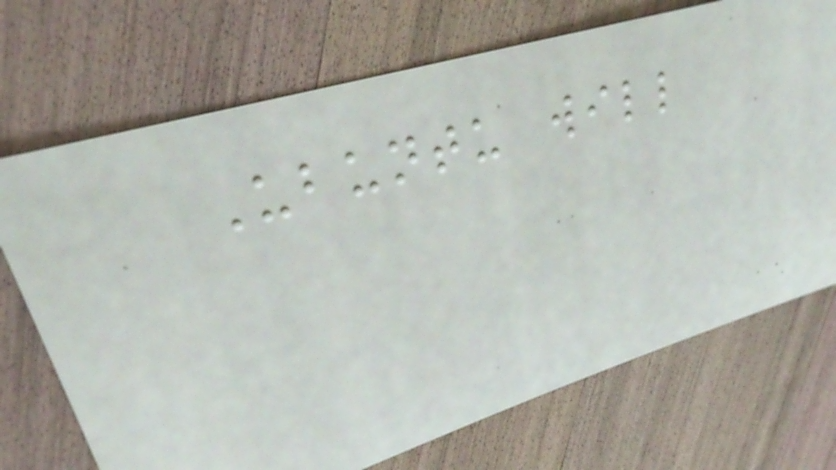Ubuntu will
